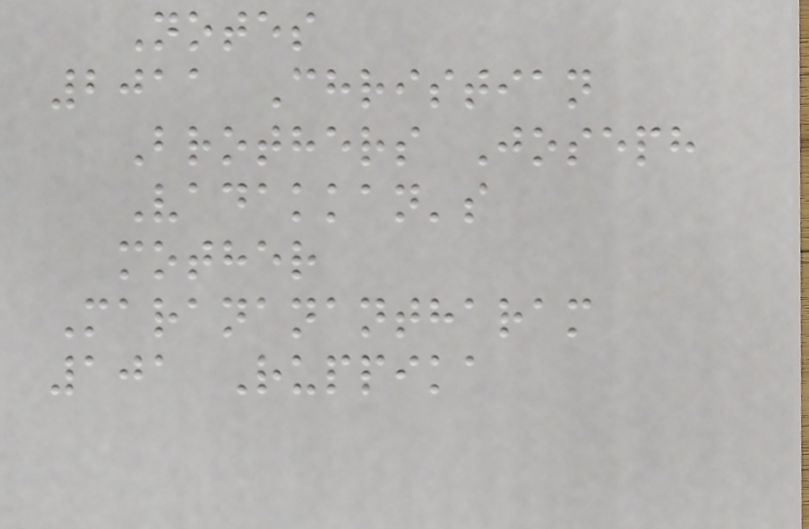Notes
2011 Christian
Brothers Joseph
Vadakkan's
mother
Marananantharam
101 Ruppika
